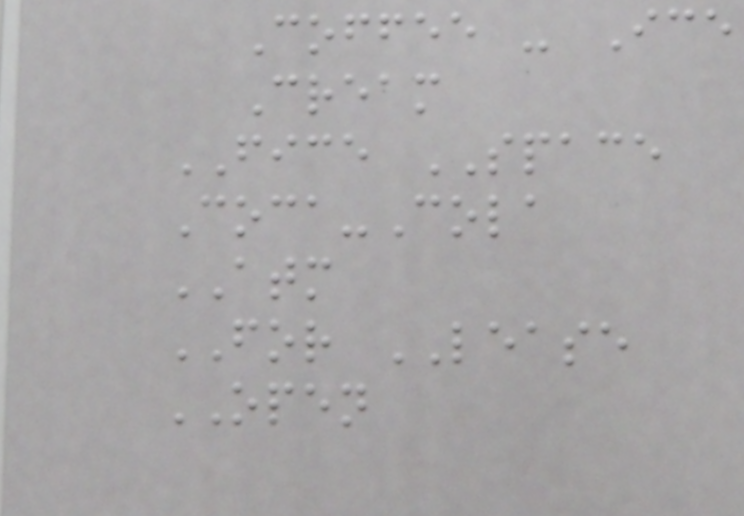Coffee - Ice
Cream
FICE SPACE
Coca-Cola
ATM
FOR LEASE
OPEN
